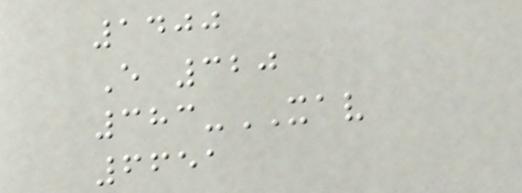1400
E 320
383-XAV
6651
